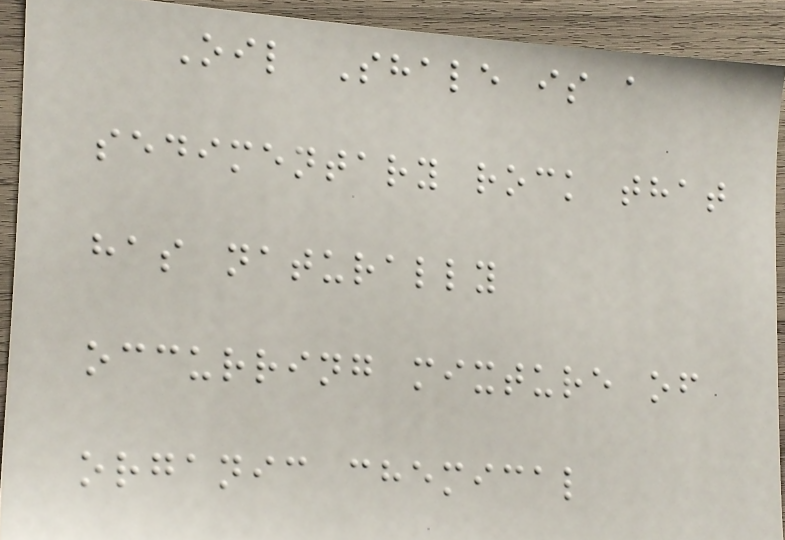Oil Shale is a
sedimentary rock that
has naturally
occurring mixture of
organic chemical
